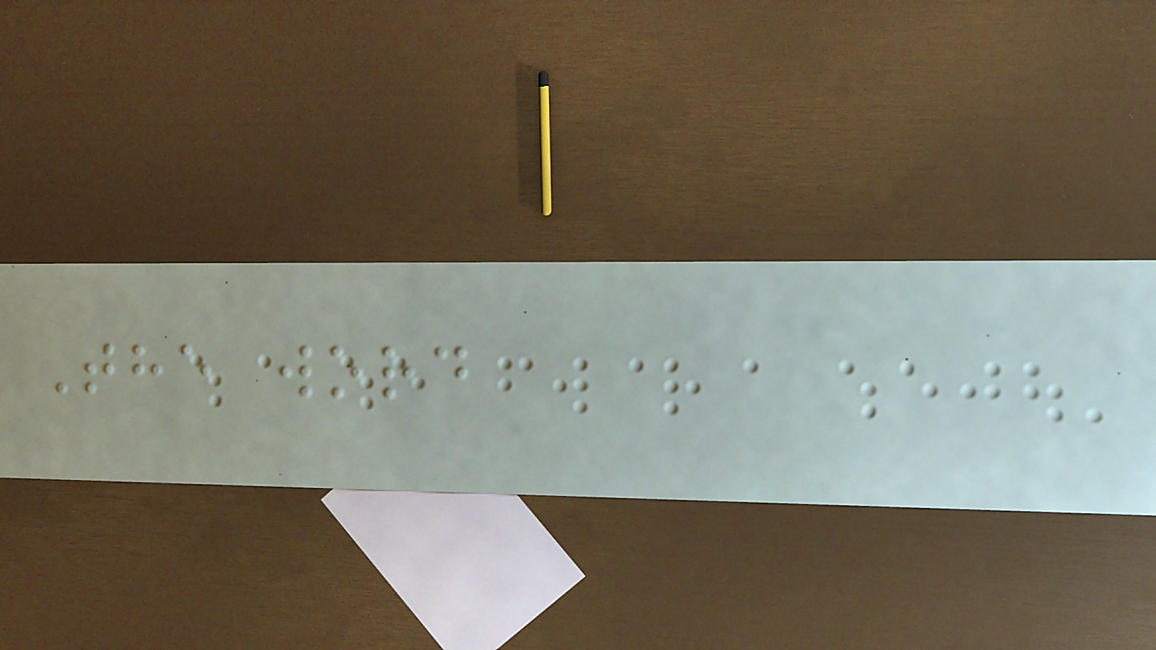The word
